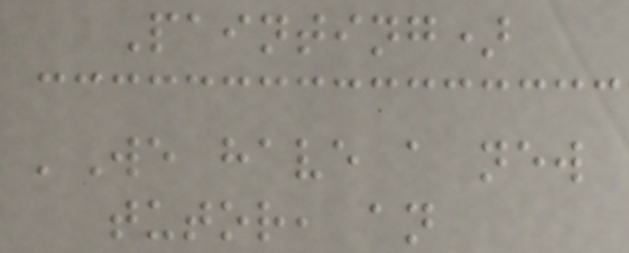Painting)
'We have a new
tutor, an
